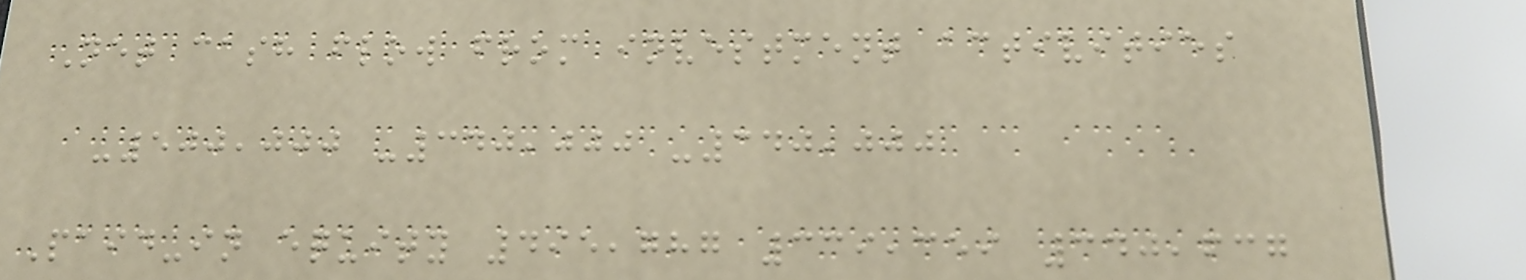Net cash flow from investment activities
-500,000 -340,000 -340,000
Paid-in equity 495,787 339,359 340,637
